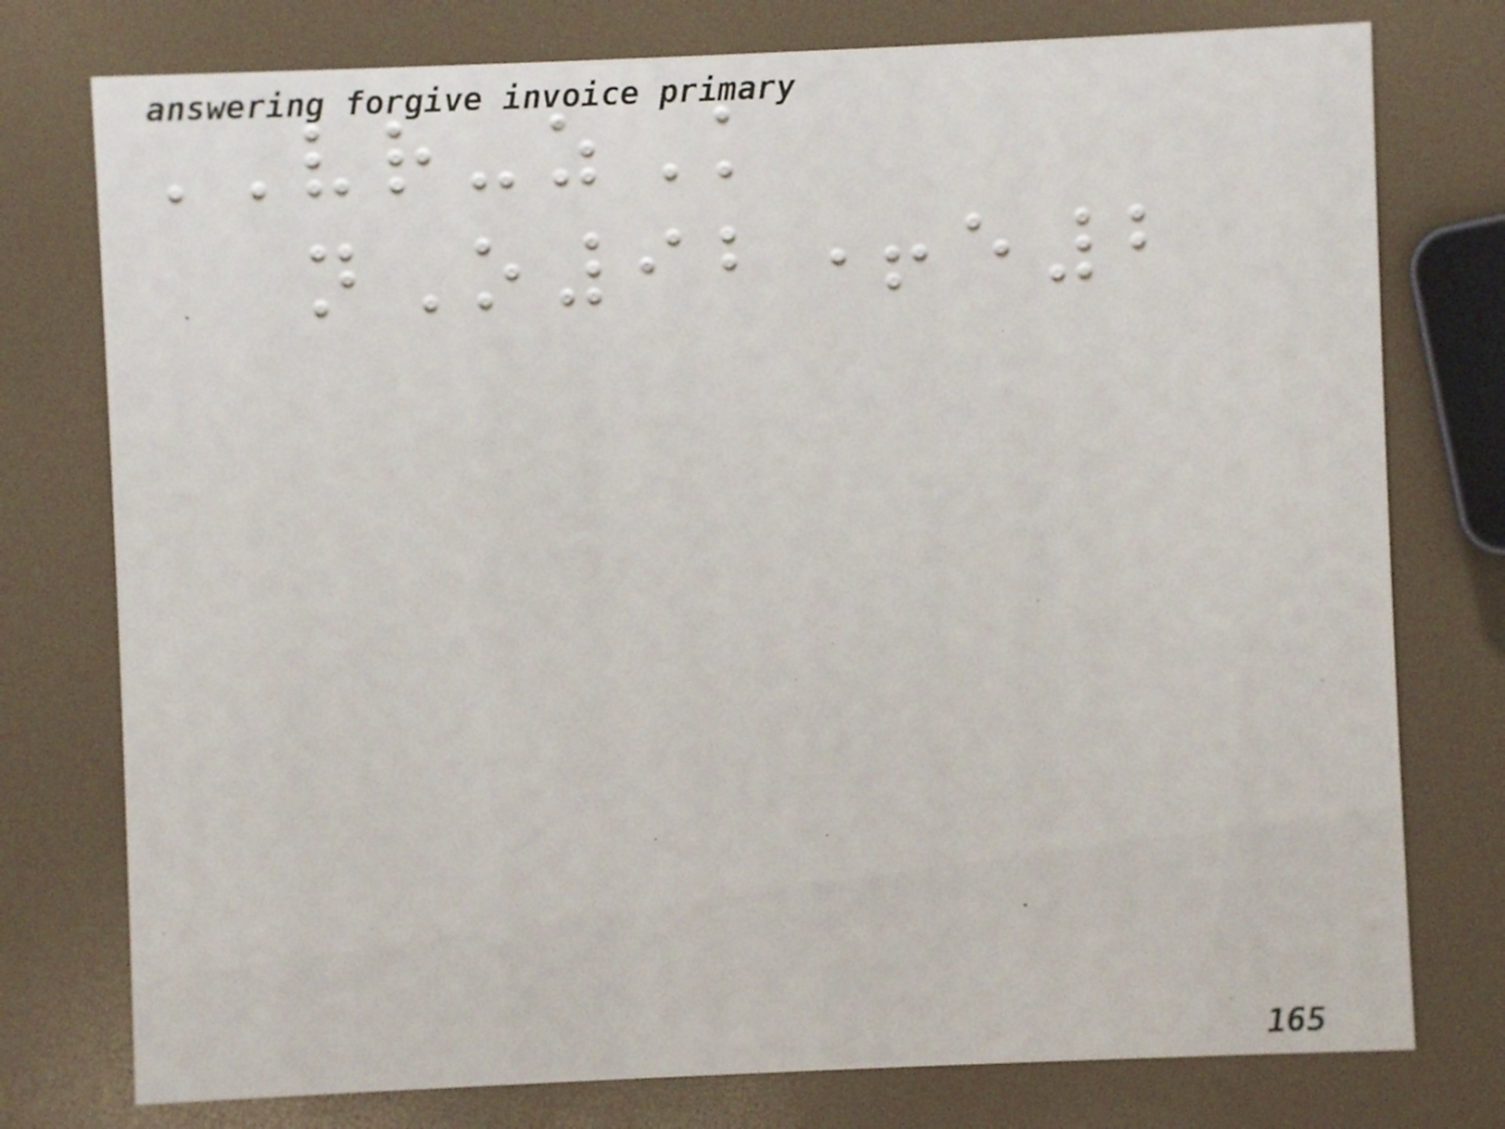VR-zK
nO92+e2
